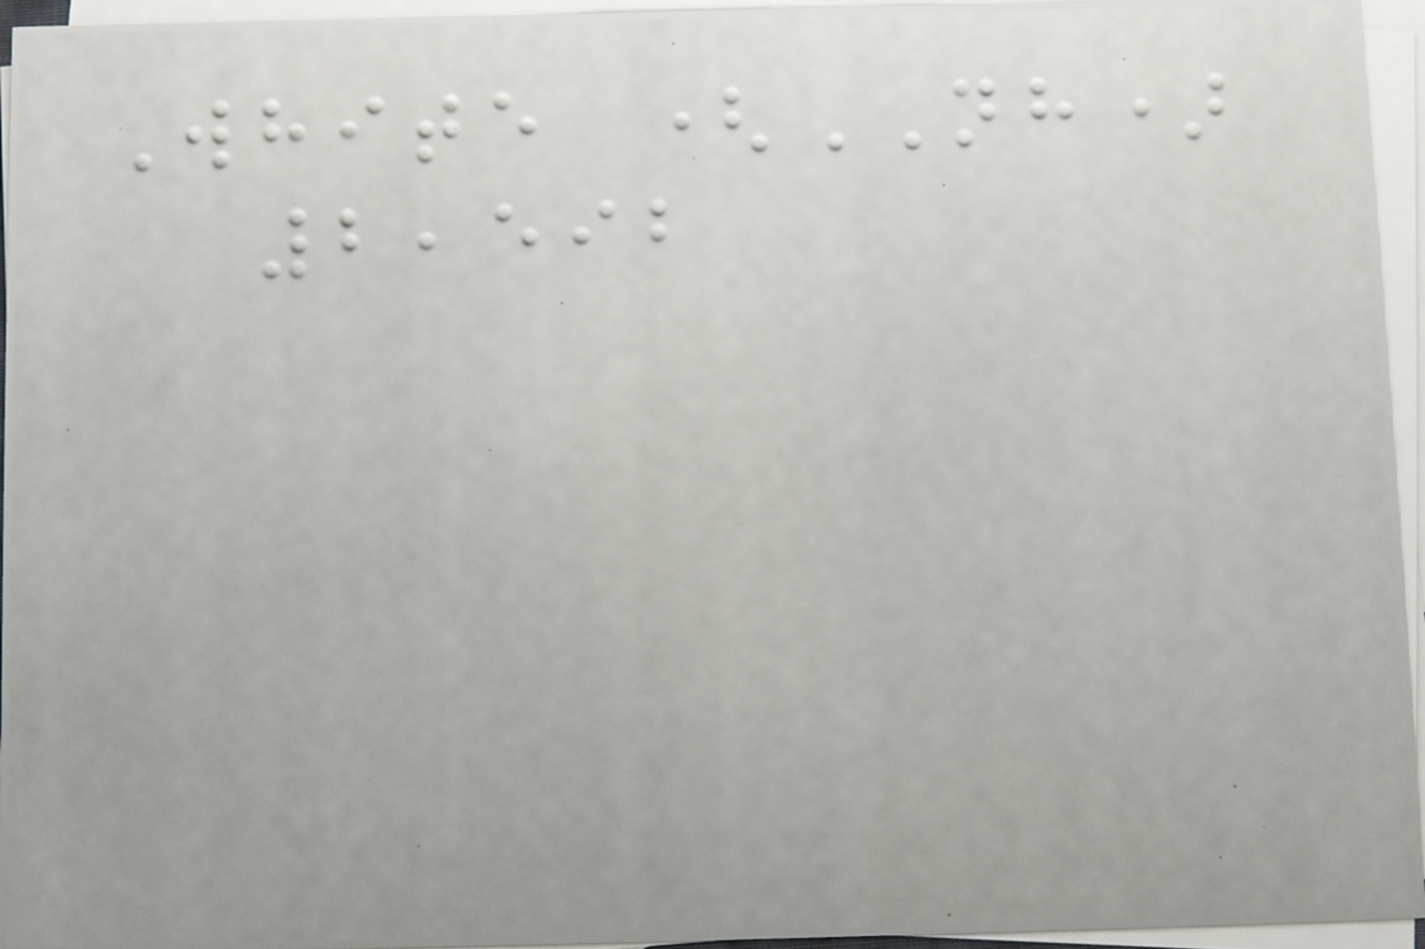White (NH)
2,592
